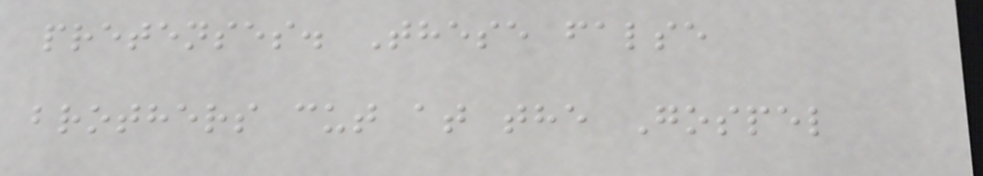pretenses. These false
brothers cut at the Gospel
